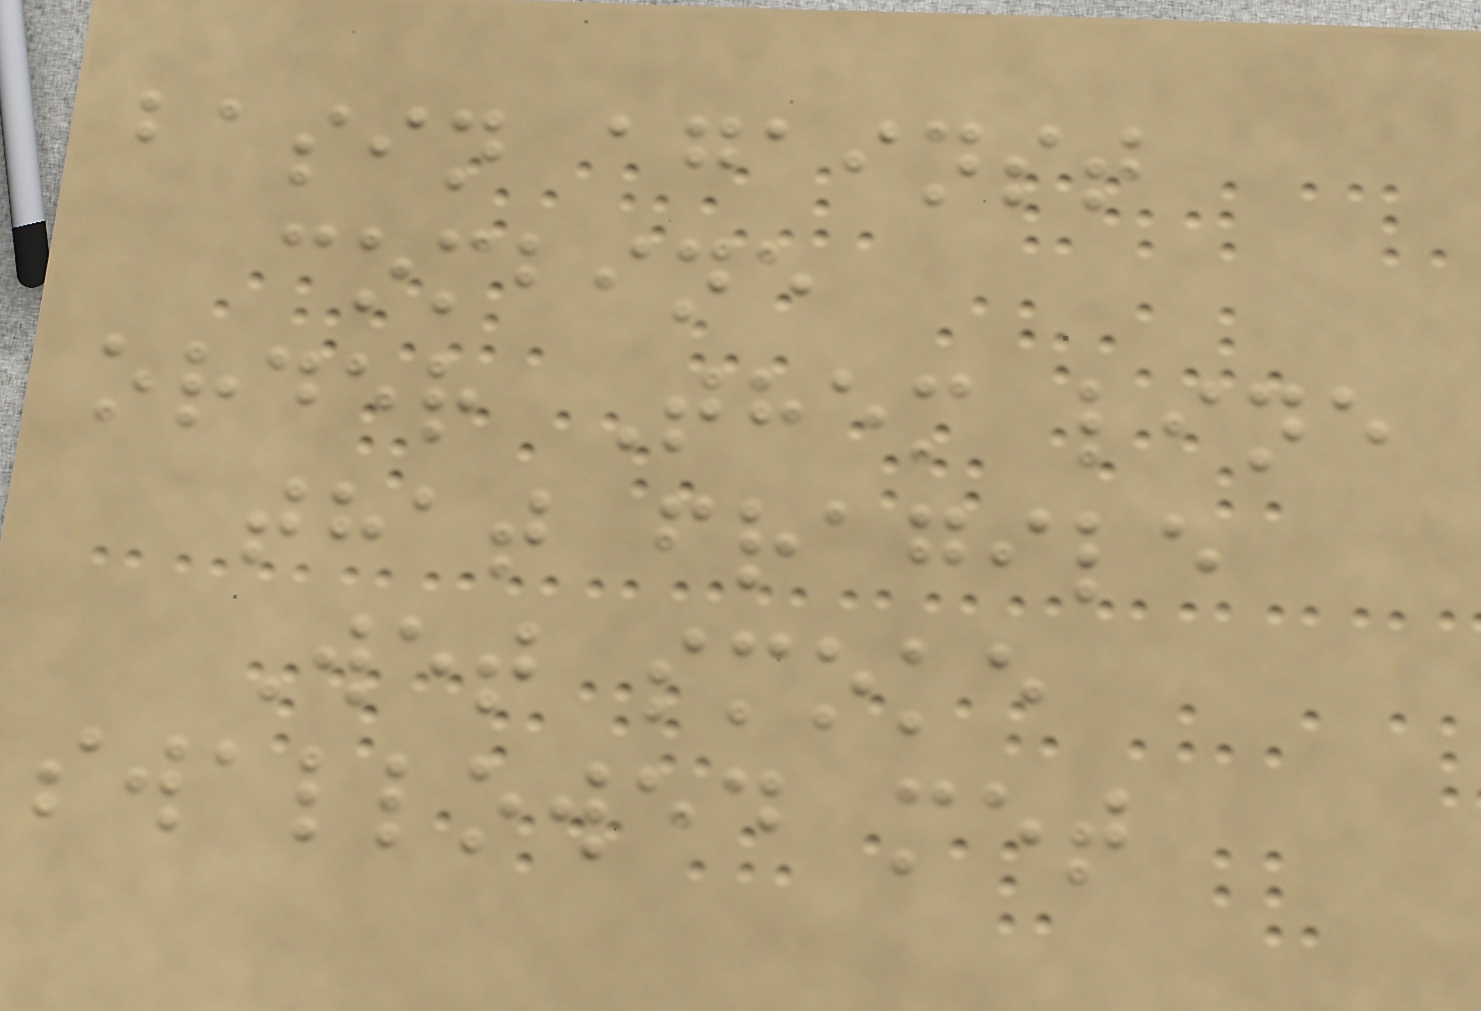basin against
combine
order Them line
that fragile
Wet smoke
swallowed met
